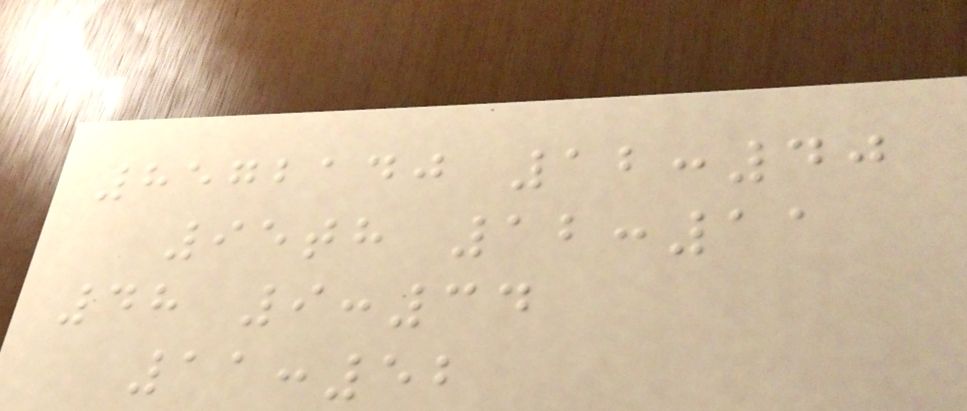8572140 12:40
95th 12:11
48 9:34
11:52
